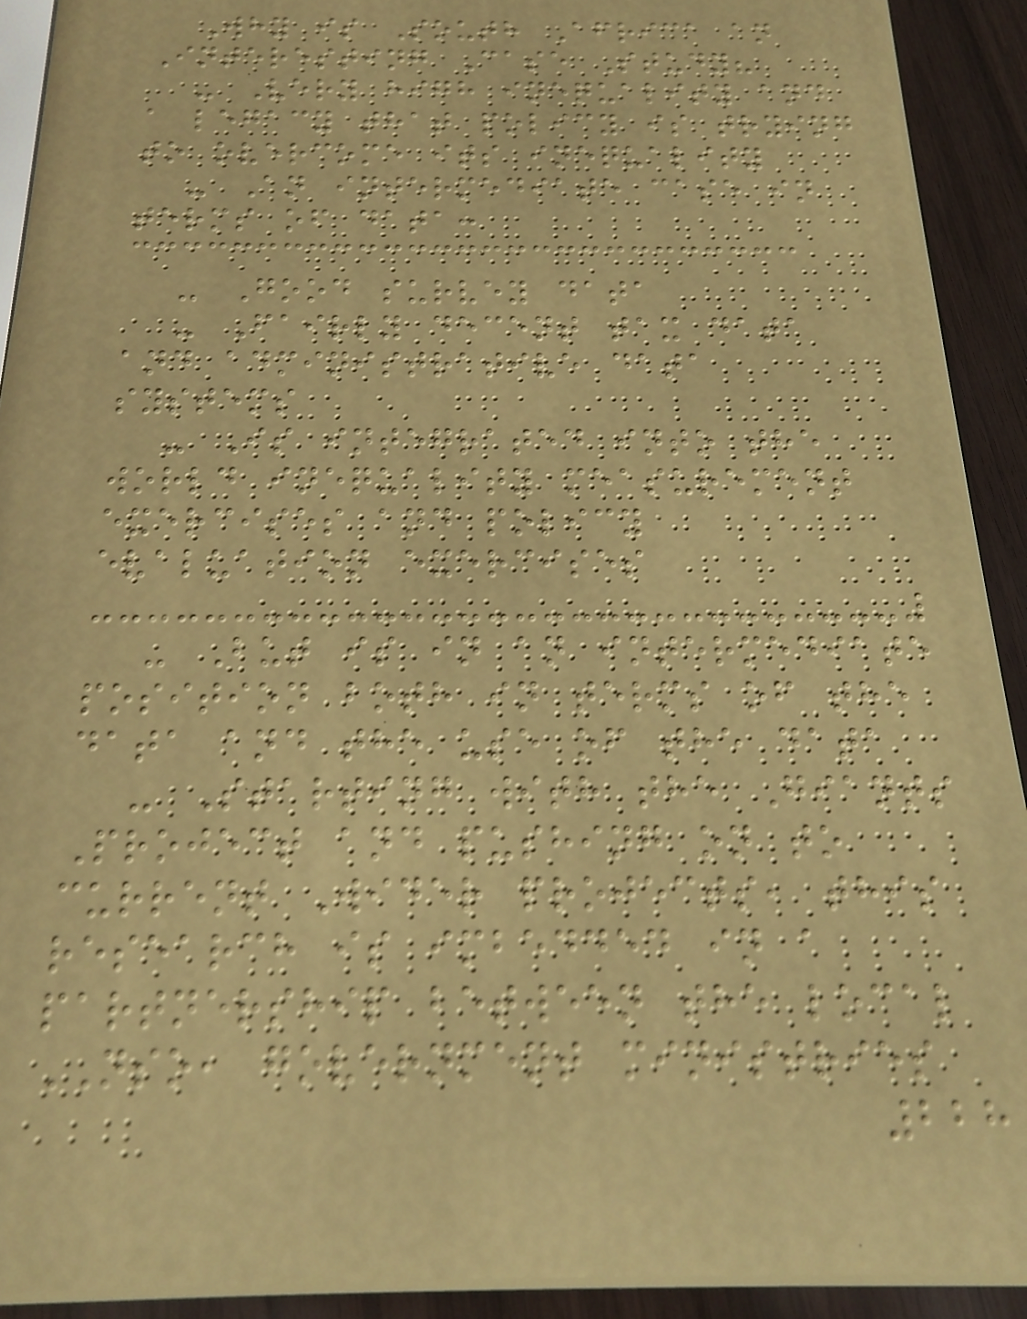Why is South Africa an
Interesting Case Study?
- Very high inequality and
a legacy that policy is trying
to overcome its inequality
- An intermediate case in
terms of data:
- Good survey data
- Fairly decent tax data
and administrative data
systems
- Is integrated into the
world inequality measurement
exercises and policy
evaluation exercises
- But is in an intermediate
position both in terms of the
data and the use of the data
- Starting with the Giants
Project and pushing on to
current Wider projects, this
research is imbedded in a
partnership between the local
NSO, government ministries
228
